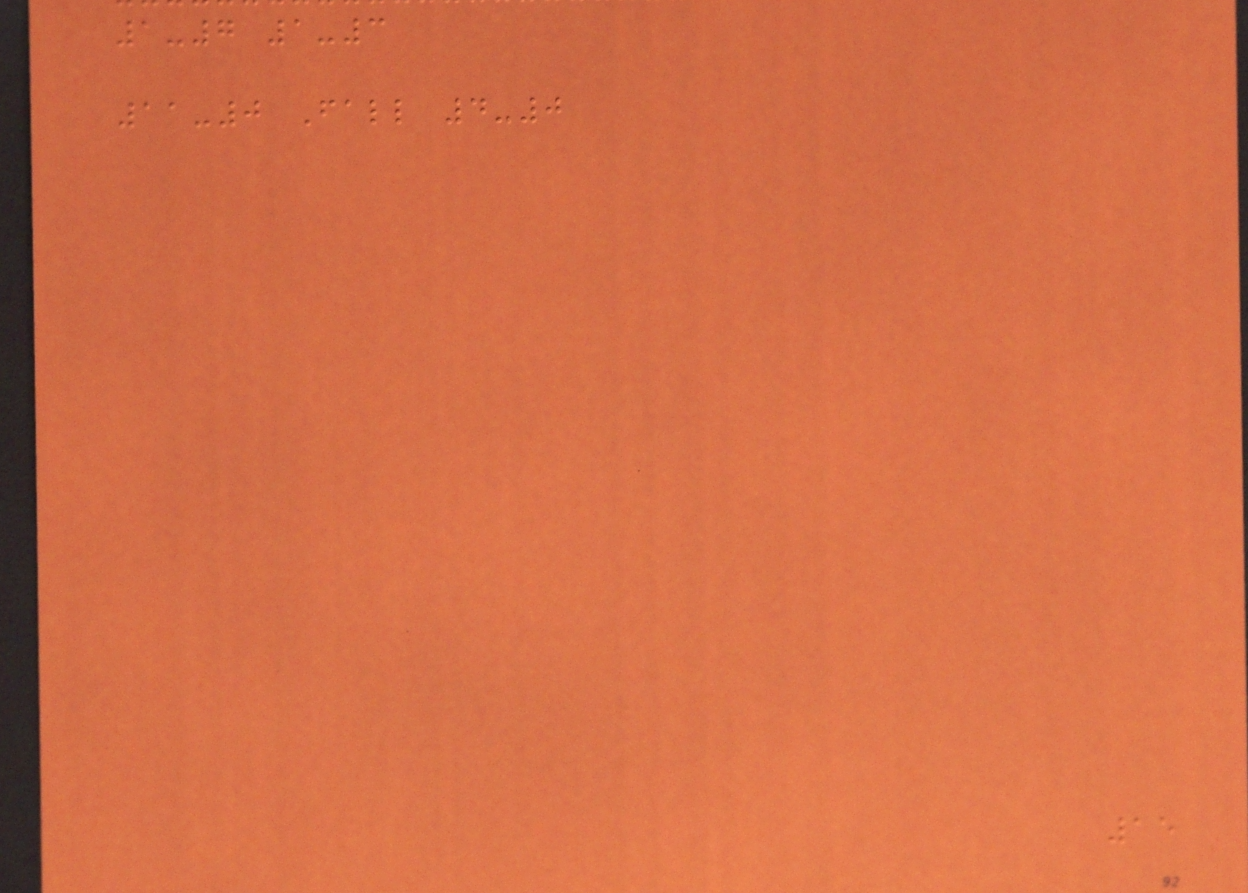1-7 1-3
11-0 Fall 4-0
15
